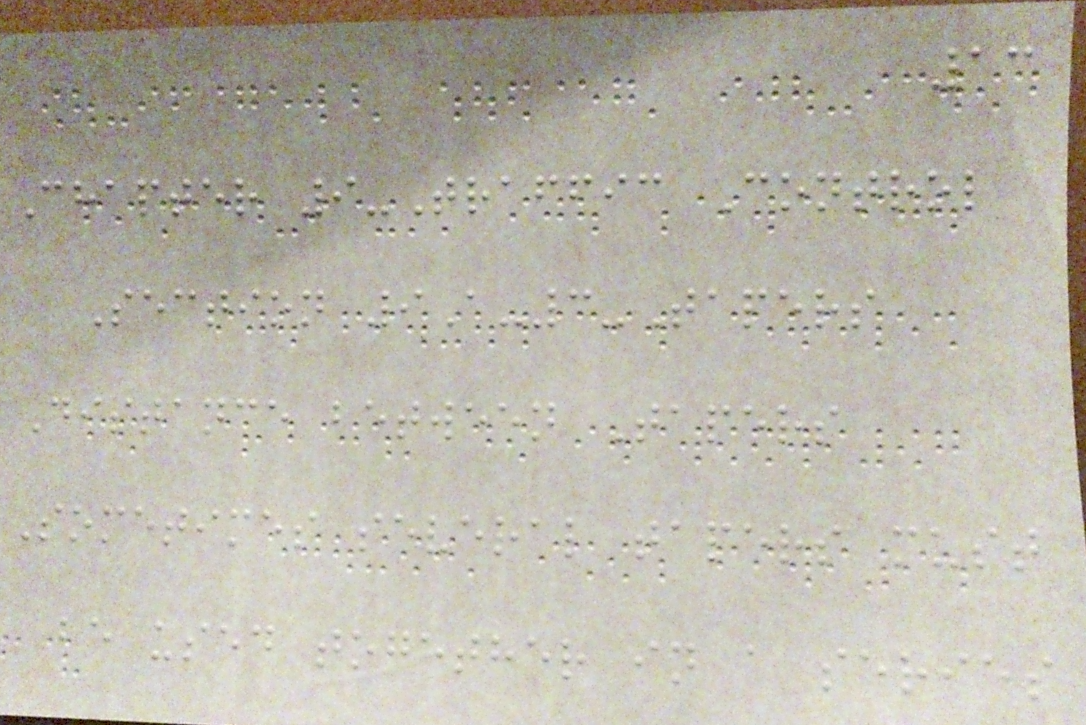13
Chapter 9-Traffic Control
Section 9A-3-Tapers
Distance between Tapers
Sometimes several tapers must
be used together in a series
